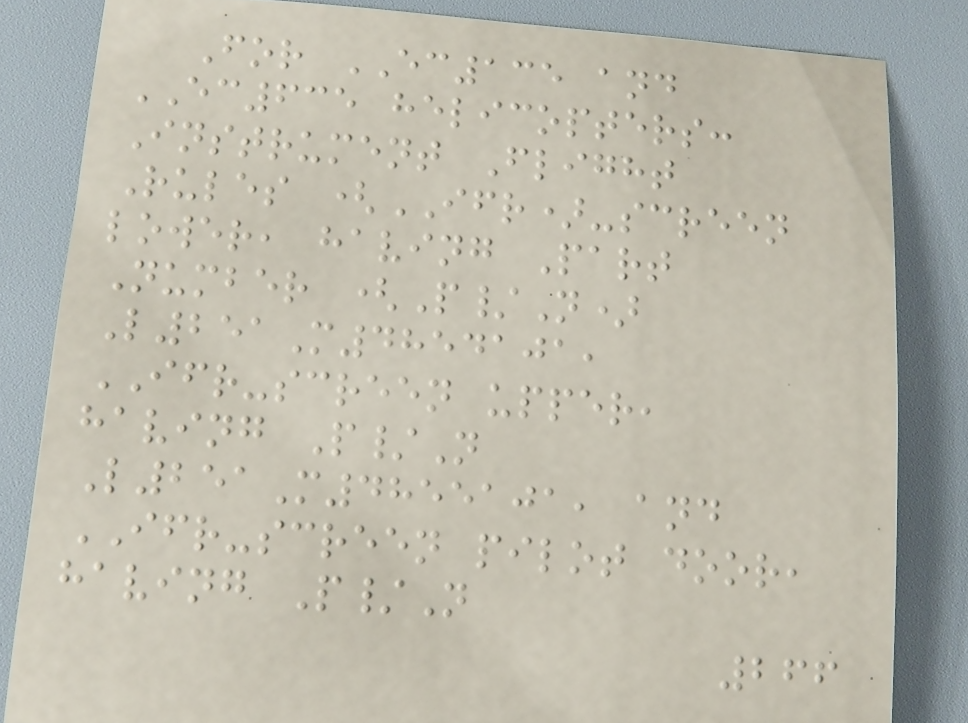For EC135 and
EC635 helicopters:
Instrument Flight
Rules (IFR)-screen
lower, having Part
Number (P/N)
L251M4854101,
IFR-screen upper,
having P/N
L251M4855101, and
IFR-screen pilot door,
having P/N
266
